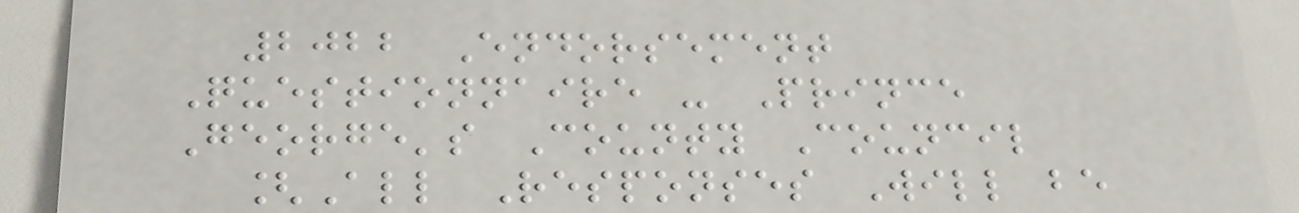2022 Endorsement
Questionnaire - Prince
George's County Council
[All Responses Will be
